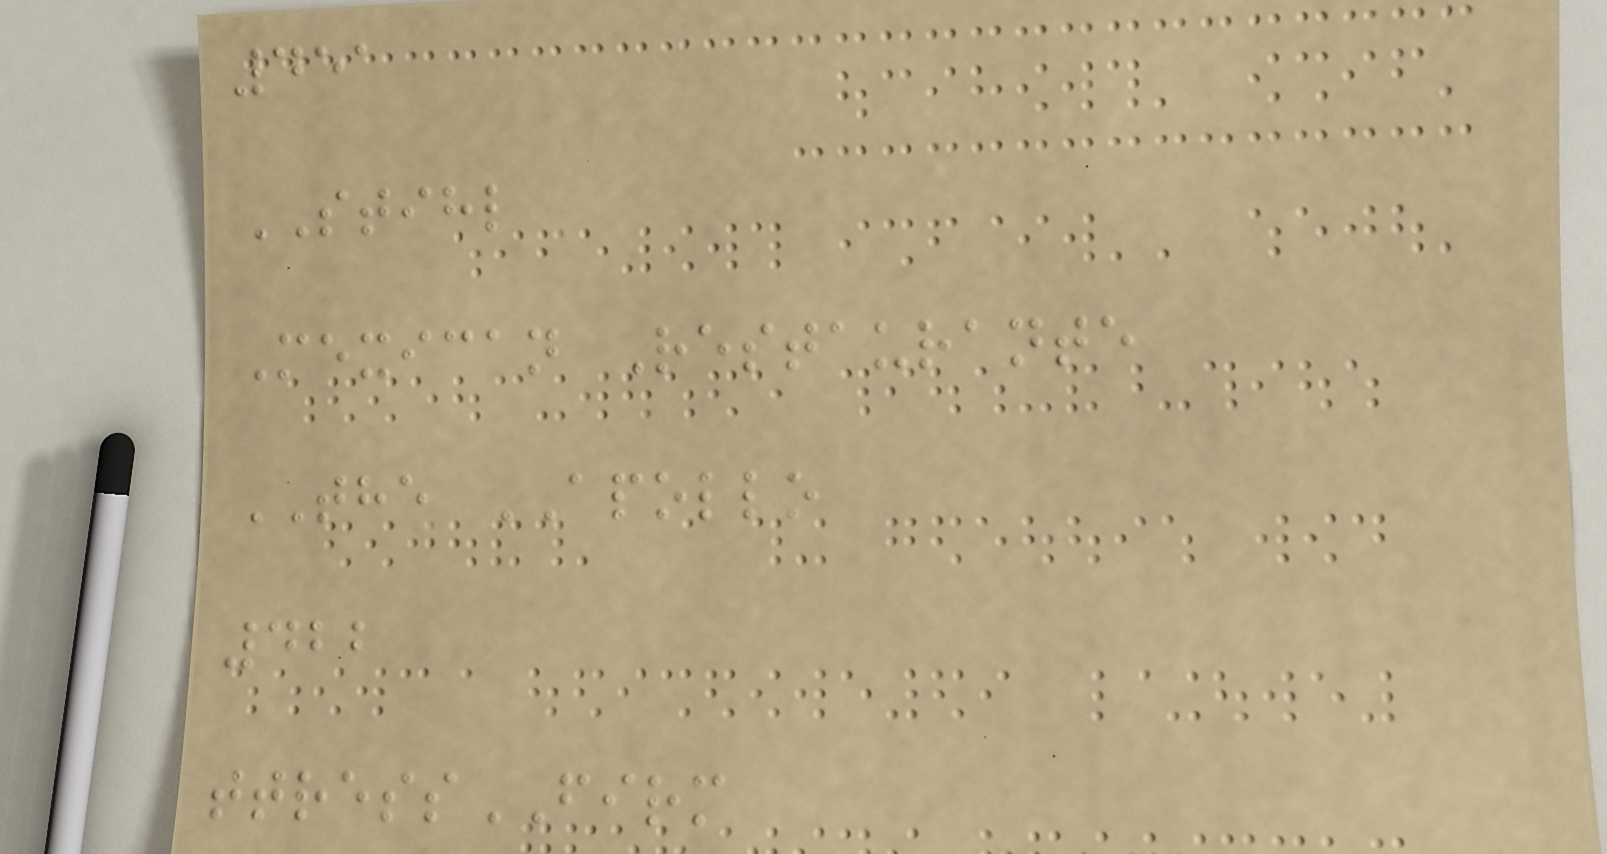451
STIHL
Mexican Restaurante
THE APOLLO
422
ttressFIRM
